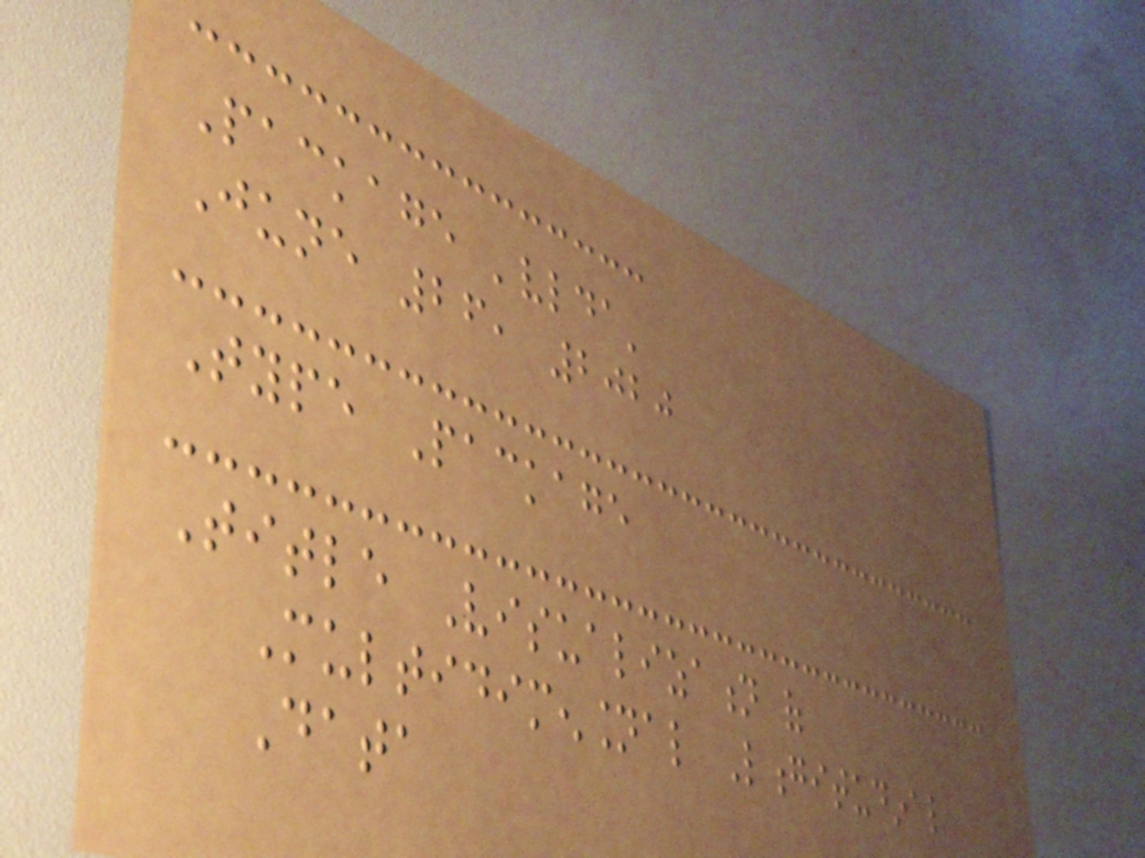Package 'vlda'
June 26, 2020
Type Package
Title Visualization of
Multidimensional Longitudinal
Data
